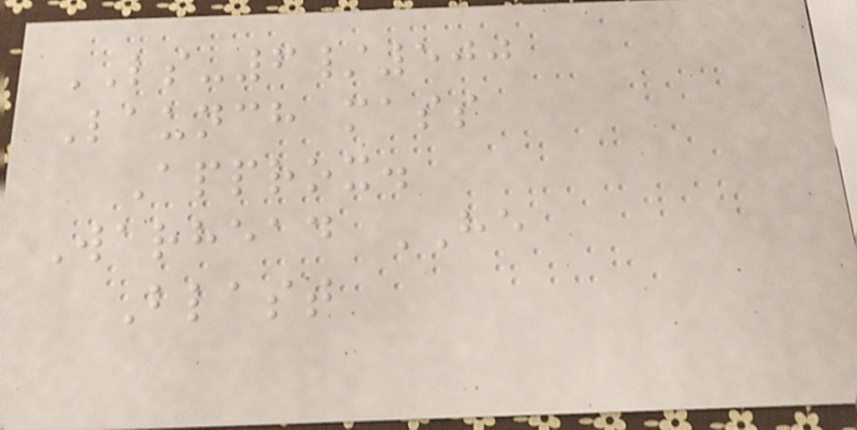LS-6/500
Launch mass
Approx.
Warhead HE
Blast
